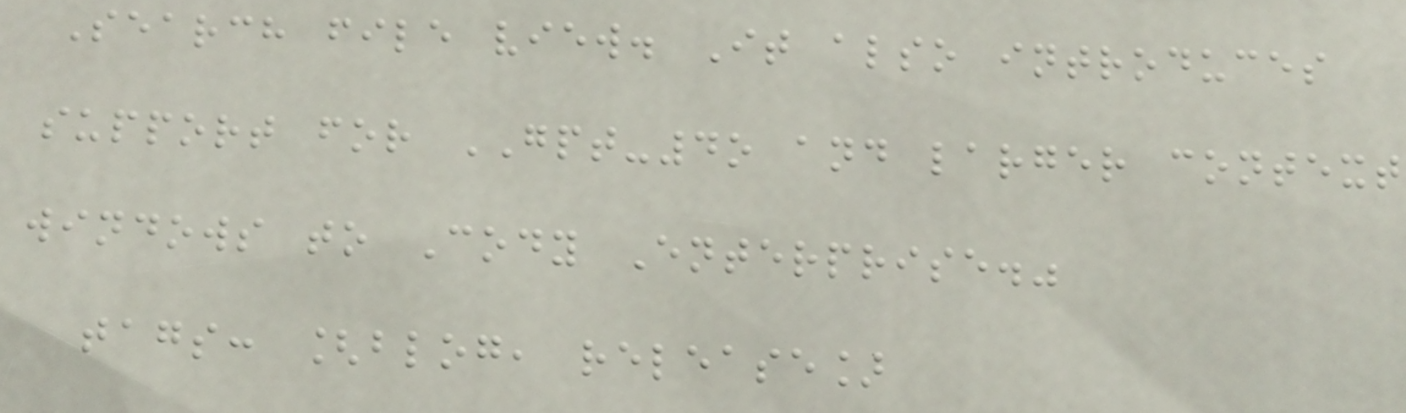Search file view. It also introduces
support for GPT-4o and larger context
windows to Cody Enterprise."
tags: [blog, release]
